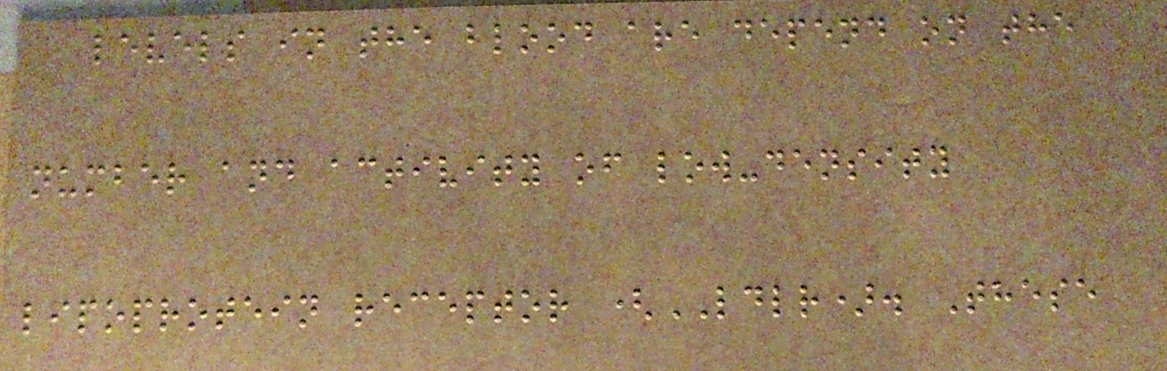levels in the blood are depend on the
number and activity of low-density
lipoprotein receptor (LDLR). These
